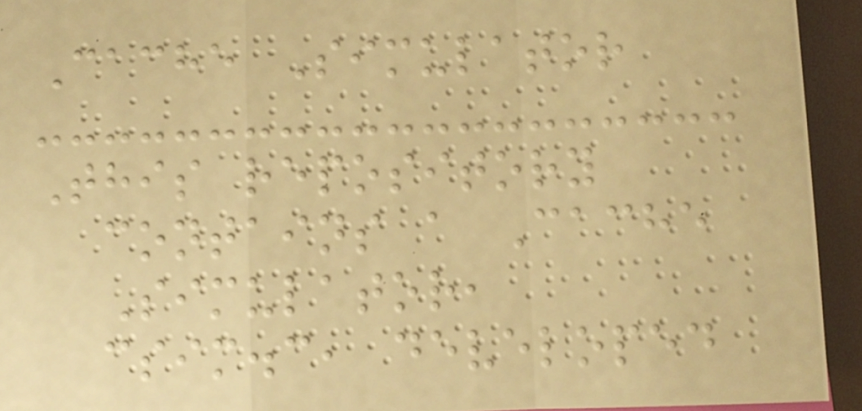Cache Simulator
This repository
contains a Cache
Simulator,
csim.c, developed
